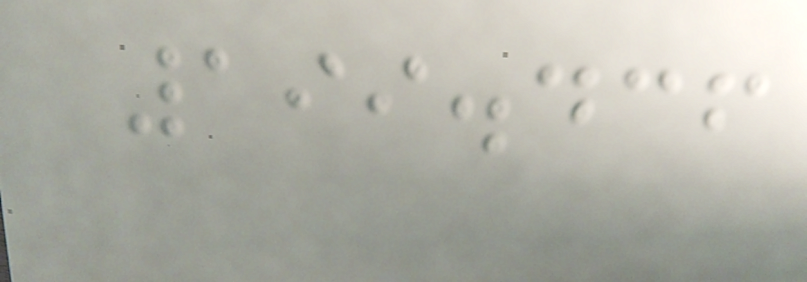199.436
